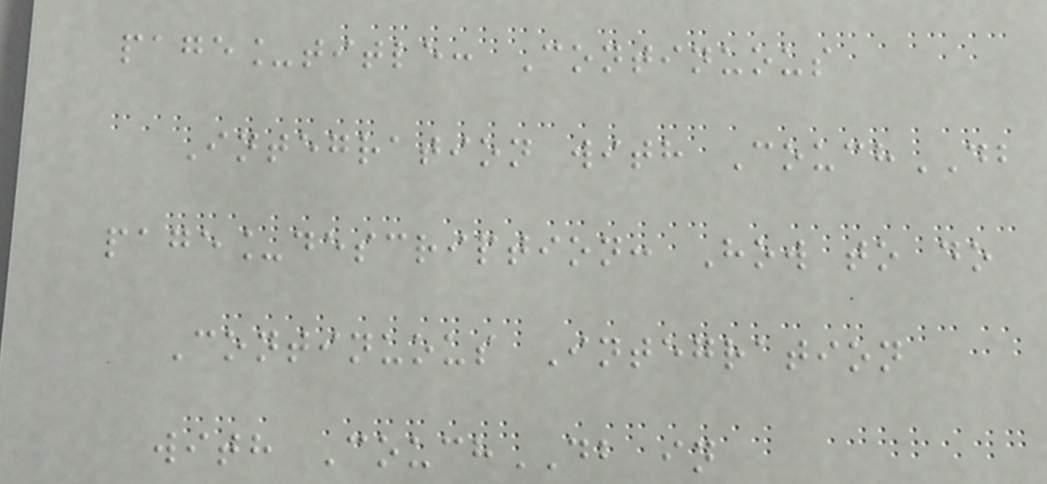page_title: Continuous
Integration with CouchDB
page_description: How to do
Continuous Integration
with CouchDB in
